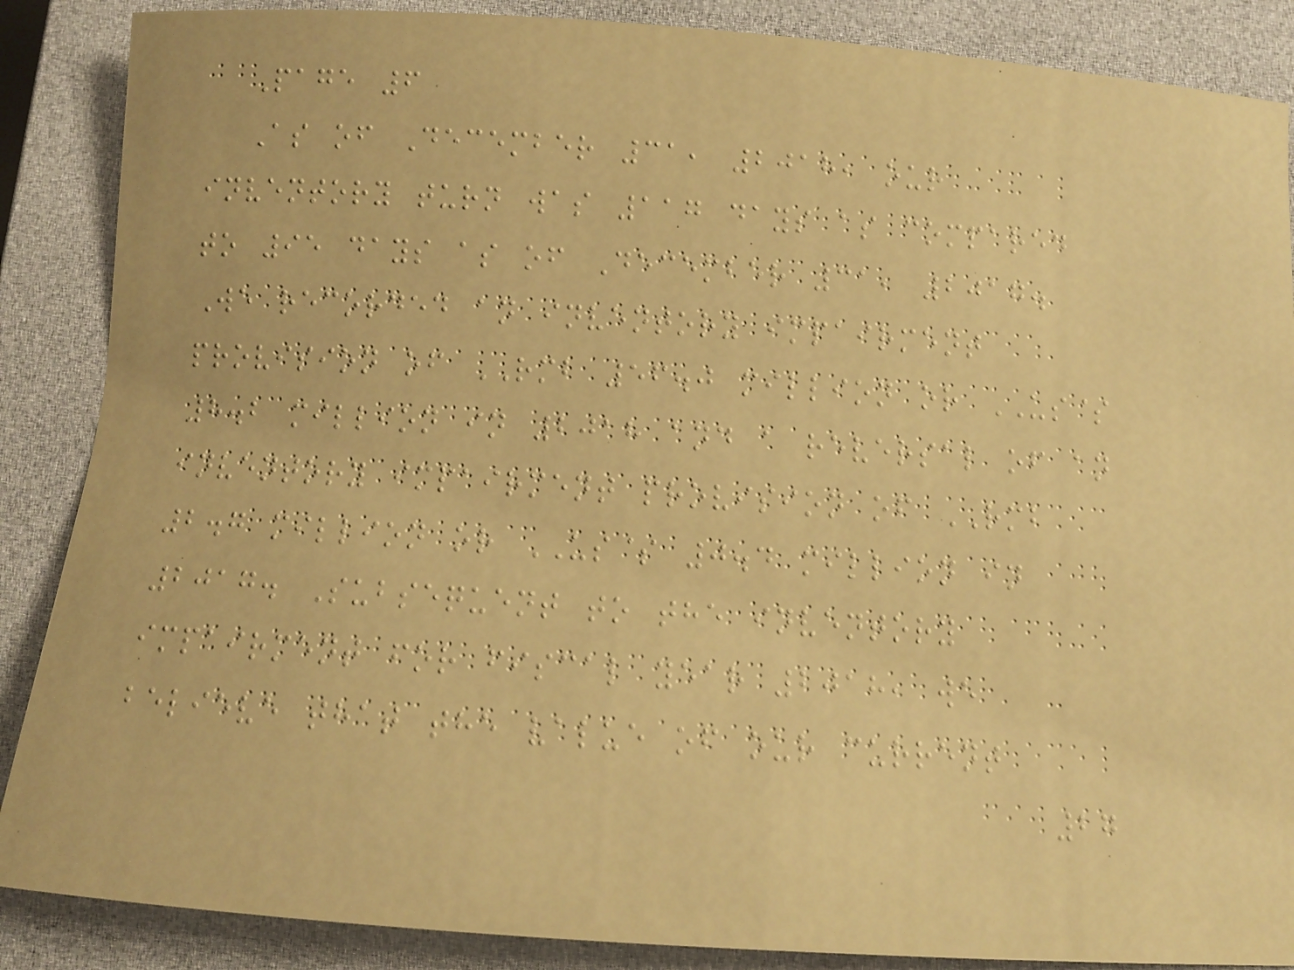Page 6
As of December 31, 2018, our
inventory turn was 117 days as compared
to 95 days as of December 31, 2017.
We recorded an inventory impairment
provision of RMB 56.0 million or US$
8.2 million in 2018 and a reversal of an
inventory impairment provision of RMB
2.7 million or US$ 0.4 million in
2017. Subsequent to the inventory
impairment for fiscal year 2018, we
believe that the value of our current
27
